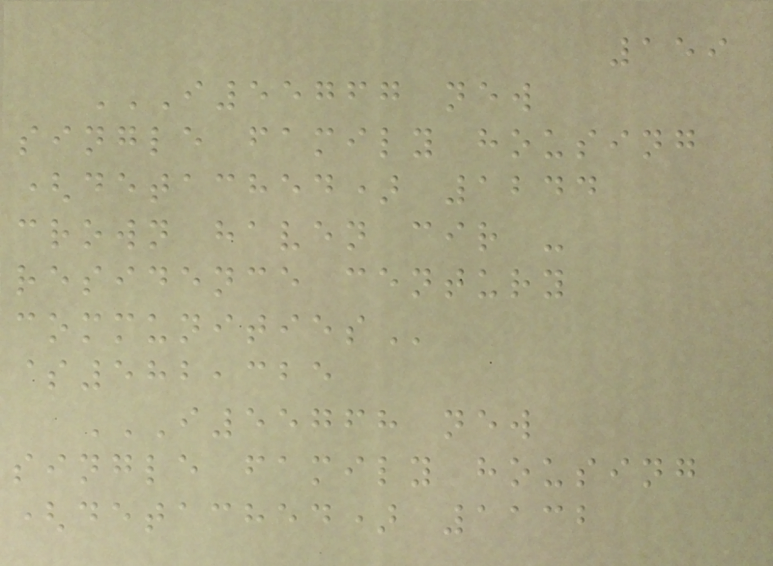159
I55767 NEW
SINGLE FAMILY HOUSING
(DETACHED) 1244
CROWN HAVEN CIR -
RESIDENCE CENTURY
COMMUNITIES
$582,325
I55768 NEW
SINGLE FAMILY HOUSING
(DETACHED) 1132
